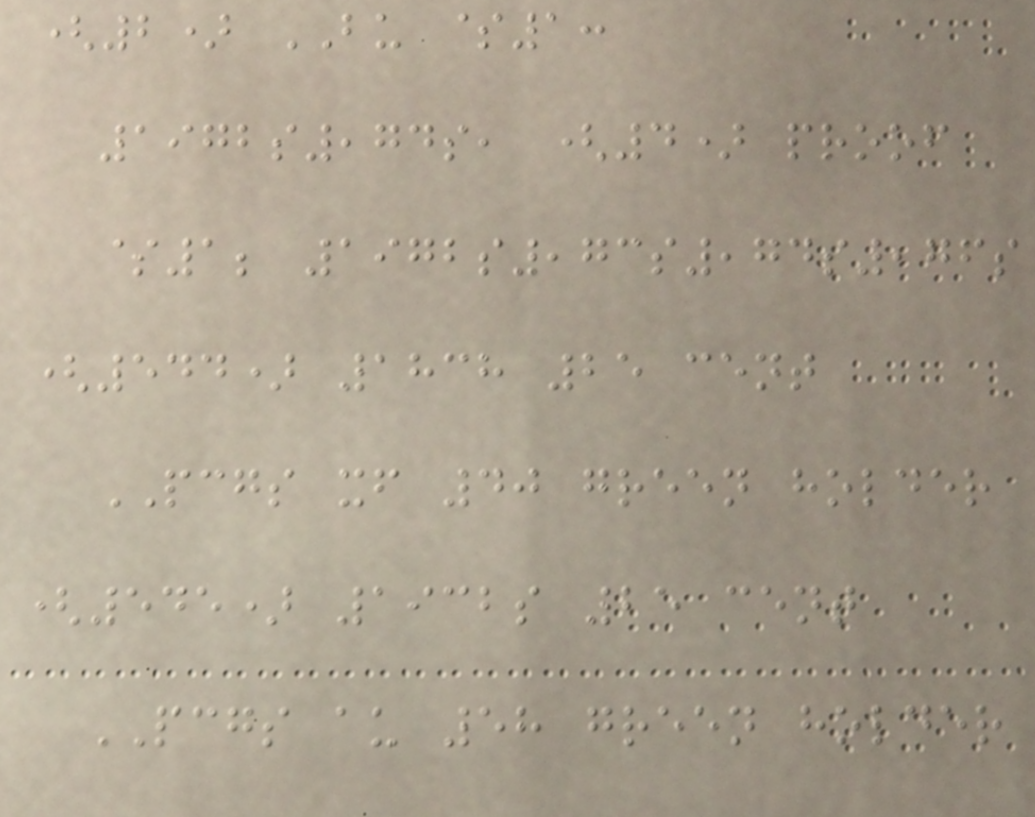(2) BU $1:
1972s,74s, (4) proof
$1; 1972s,73s,74s,76s
(544) 1838 25 cent
PCGS xf 40 green holder
(545) 1932s 25 cent
PCGS au 58 green holder
